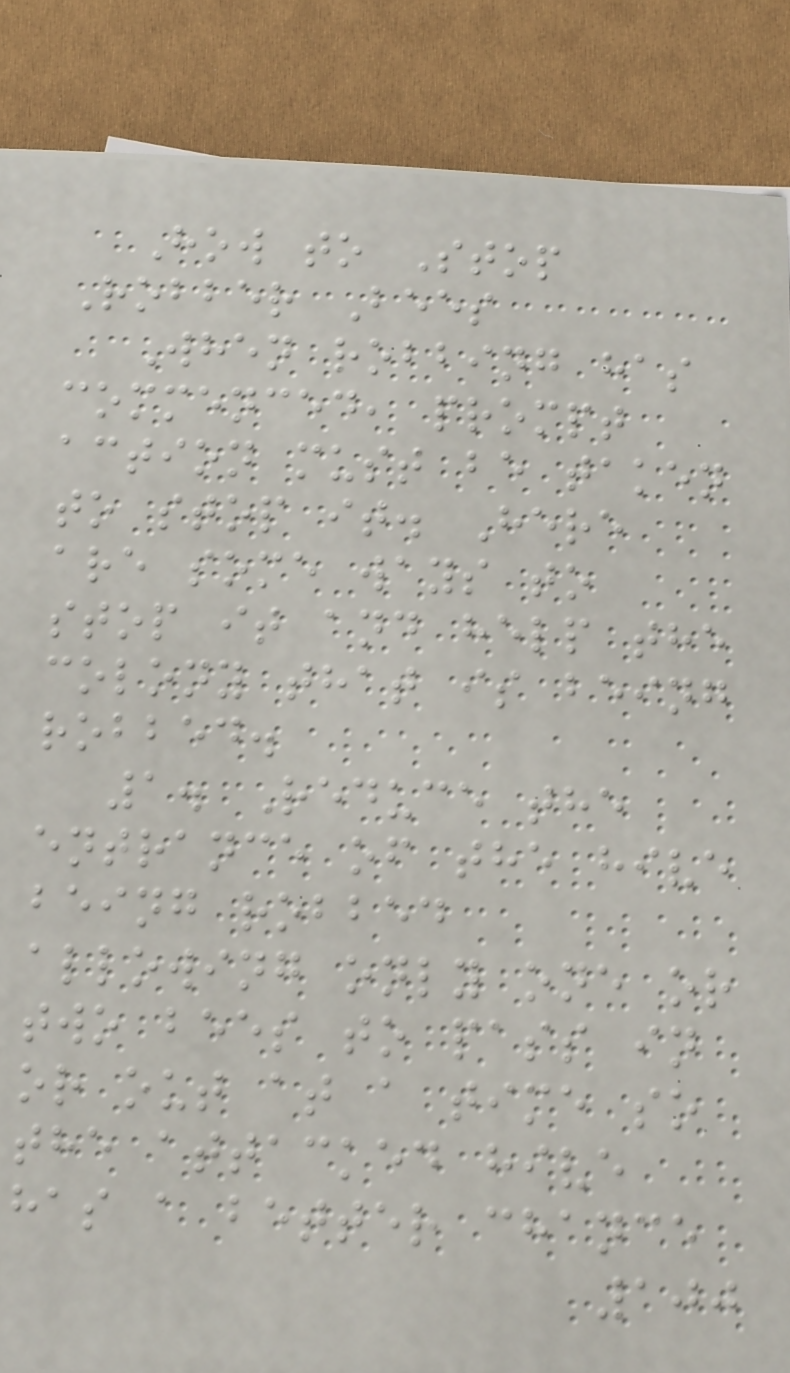How to Stop
Robber Bees
When robbing has
commenced, prompt
action must be taken
to stop it. Here
are some ways to
stop it and help the
colony that is being
robbed.
1. Reduce the
entrance of the hive
being robbed
allowing only one or
two bees to pass in
or out at a time so
the attacked hive
has a better chance
100
